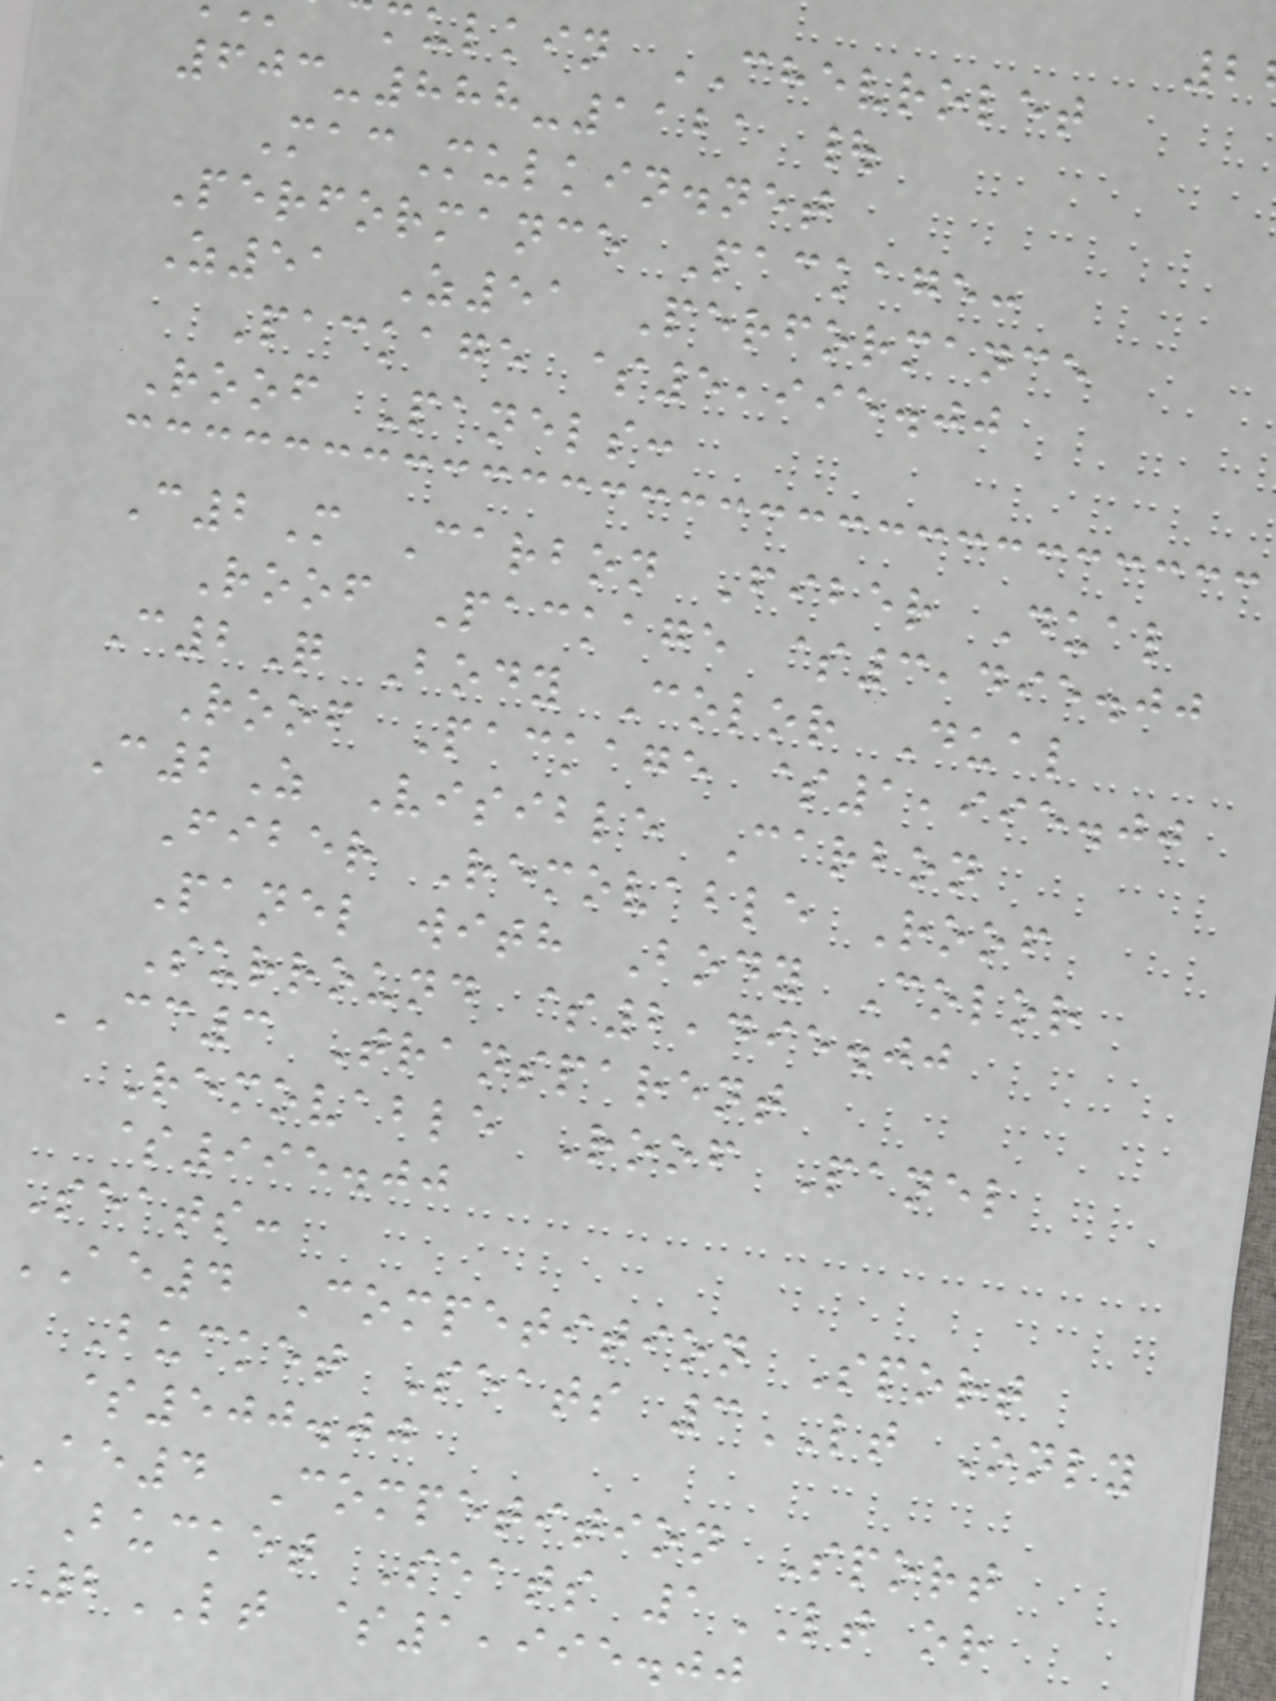mulkin CHEVROLET
603-888-1121 |
MacMulkin.net
Performance Package:
Z51 Z51 Performance
Package $5,995.00
Roof Panels:
C2M Carbon Fiber Dual
Roof Package $3,495.00
C2Q Body Color Dual
Roof Package $1,995.00
C2Z Visible Carbon
Fiber Removable Roof
Panel with Body Color
Surround $2,495.00
CC3 Transparent
Removable Roof Panel
$995.00
Seats:
AE4 Competition Sport
Bucket Seats 3LT Only
$500.00
ae4 Competition Sport
Bucket Seats 1LT or
2LT $1,995.00
